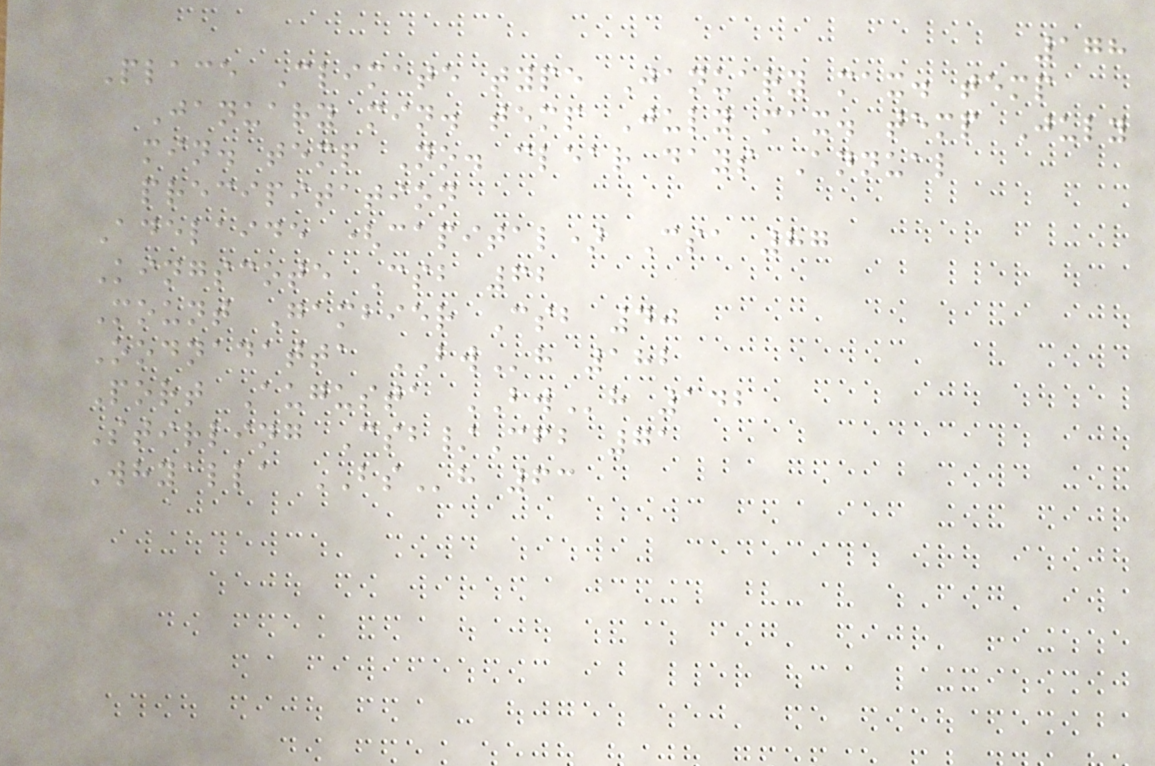178
Place Climate type January max. temp
January min. temp July max. temp July
min. temp No. clear days Annual
precipitation
Adelaide (capital) Csa 87
Kingscote Csb 62
Mount Gambier Csb 40
Oodnadatta BWh 182
Port Augusta BWh 142
Stirling Csb/Cfb 71
Whyalla BSh 63
